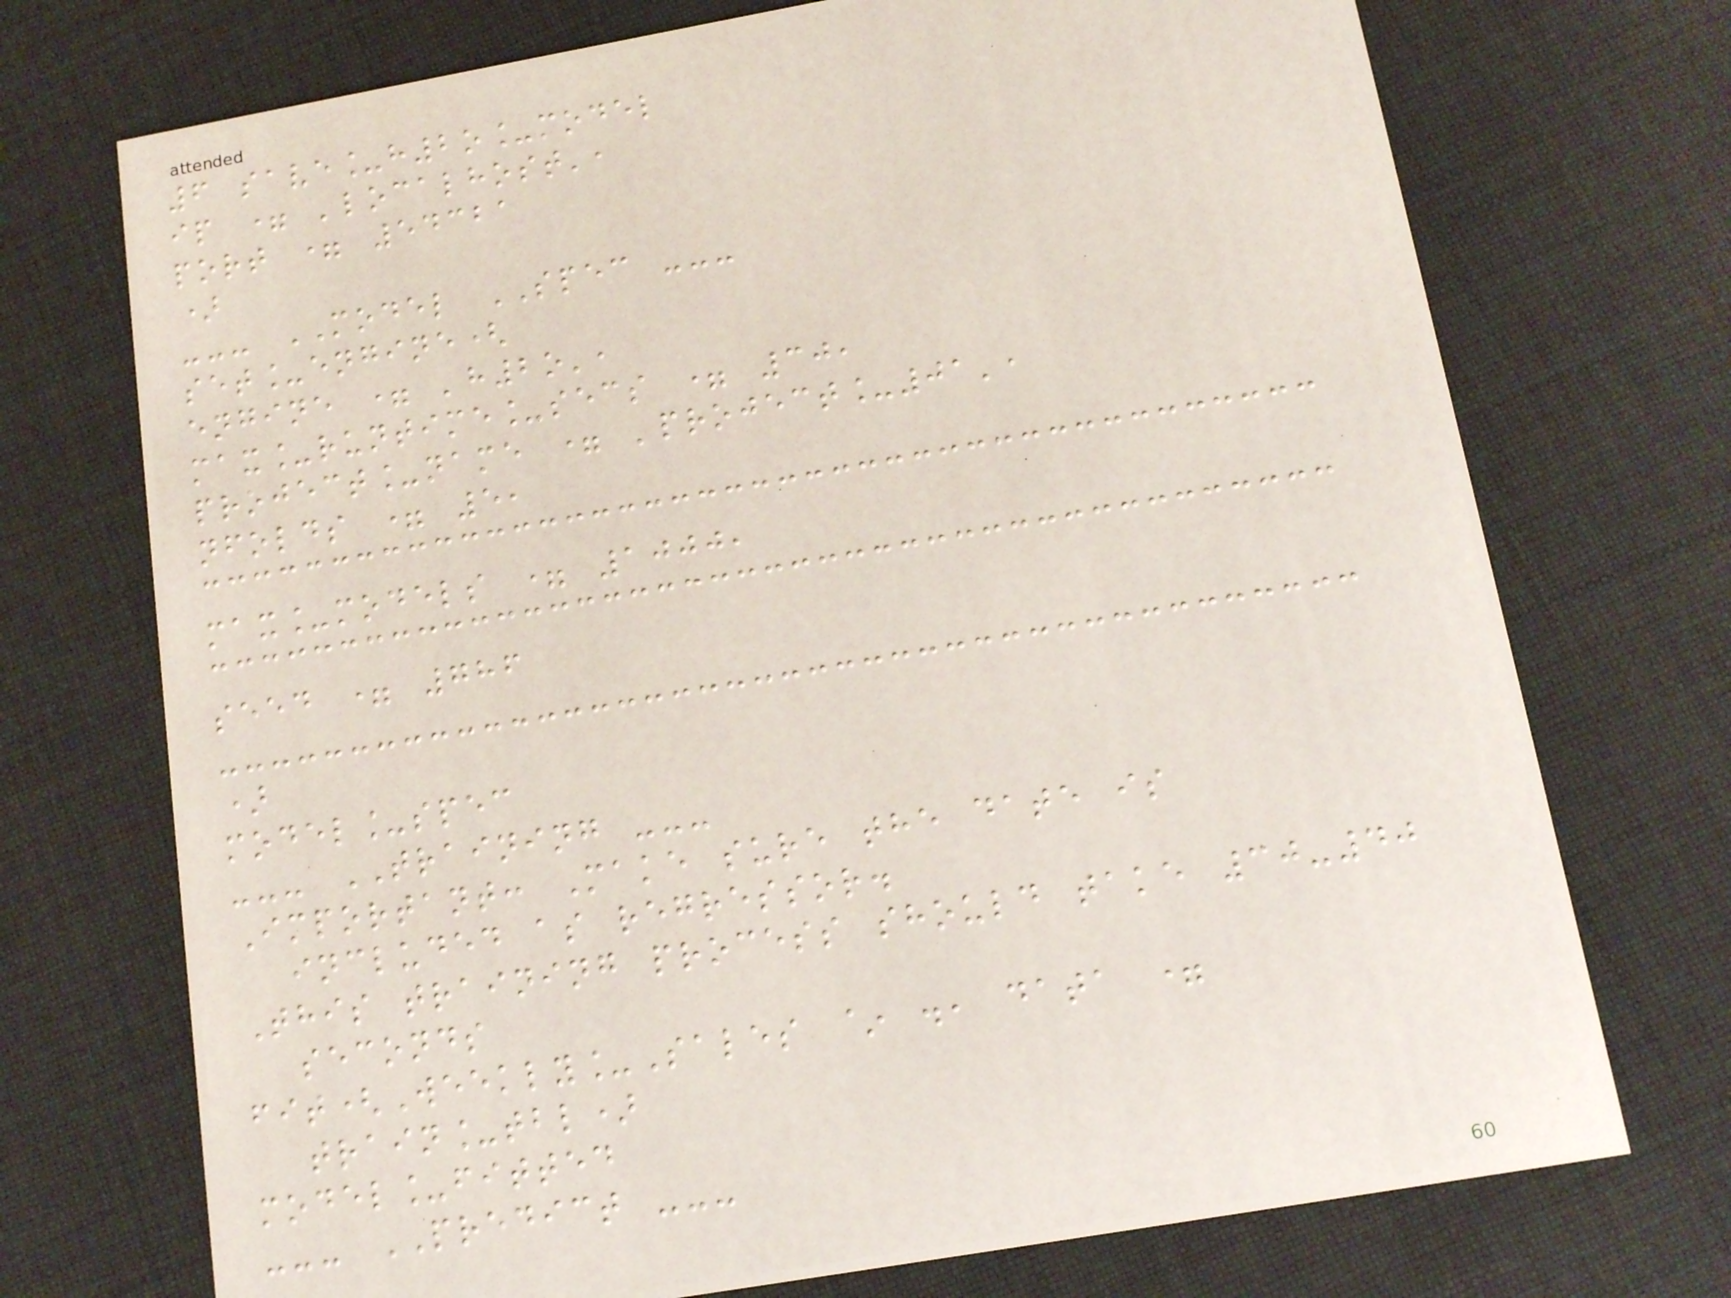6 save_h2o_model
ip = 'localhost',
port = 54321
)
--- MODEL SPEC ---
set_engine(
engine = 'h2o',
max_runtime_secs = 30,
project_name = 'project_01',
nfolds = 5,
max_models = 1000,
seed = 786
)
model_spec
--- TRAINING ---
Important: Make sure the date is
included as regressor.
This training process should take 30-40
seconds
fit(Weekly_Sales ~ ., data =
train_tbl)
model_fitted
--- PREDICT ---
